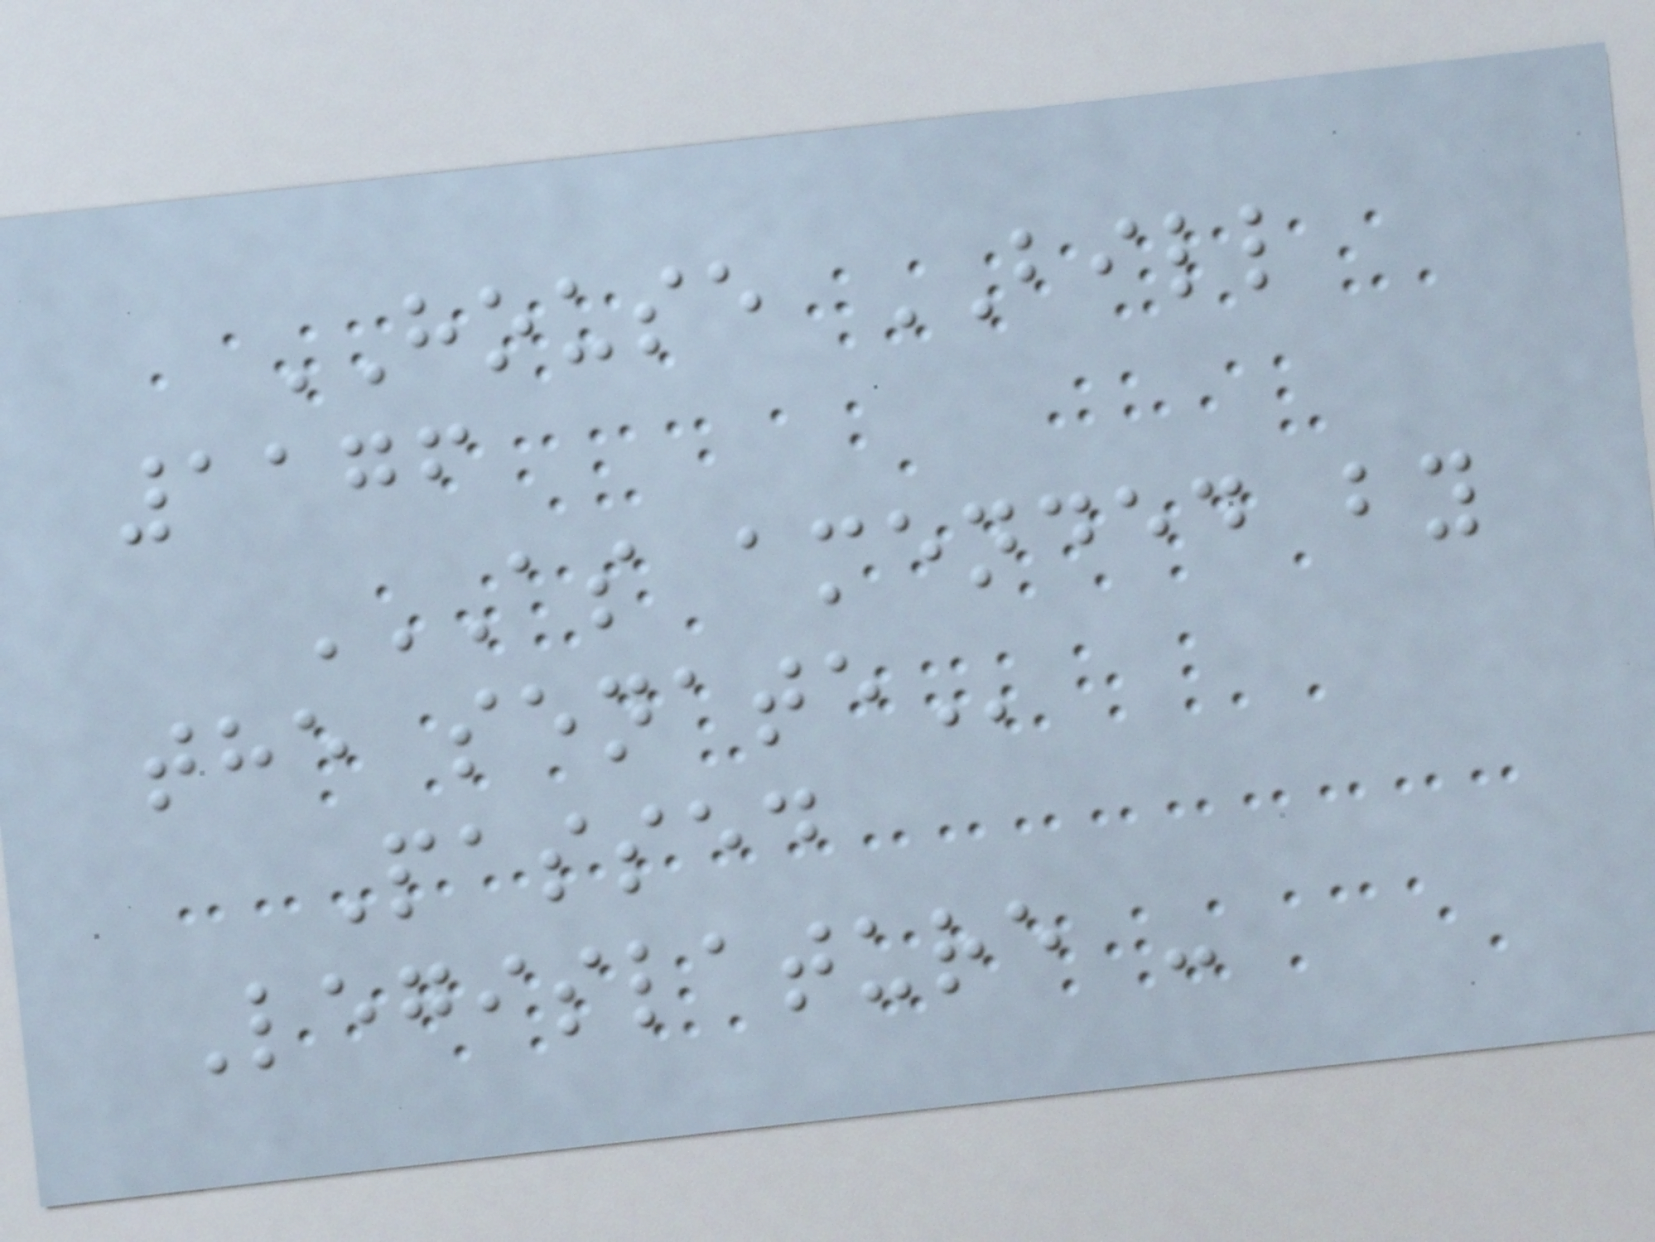HOUSE BILL
1176
AS AMENDED BY
THE SENATE
Passed
Legislature -
